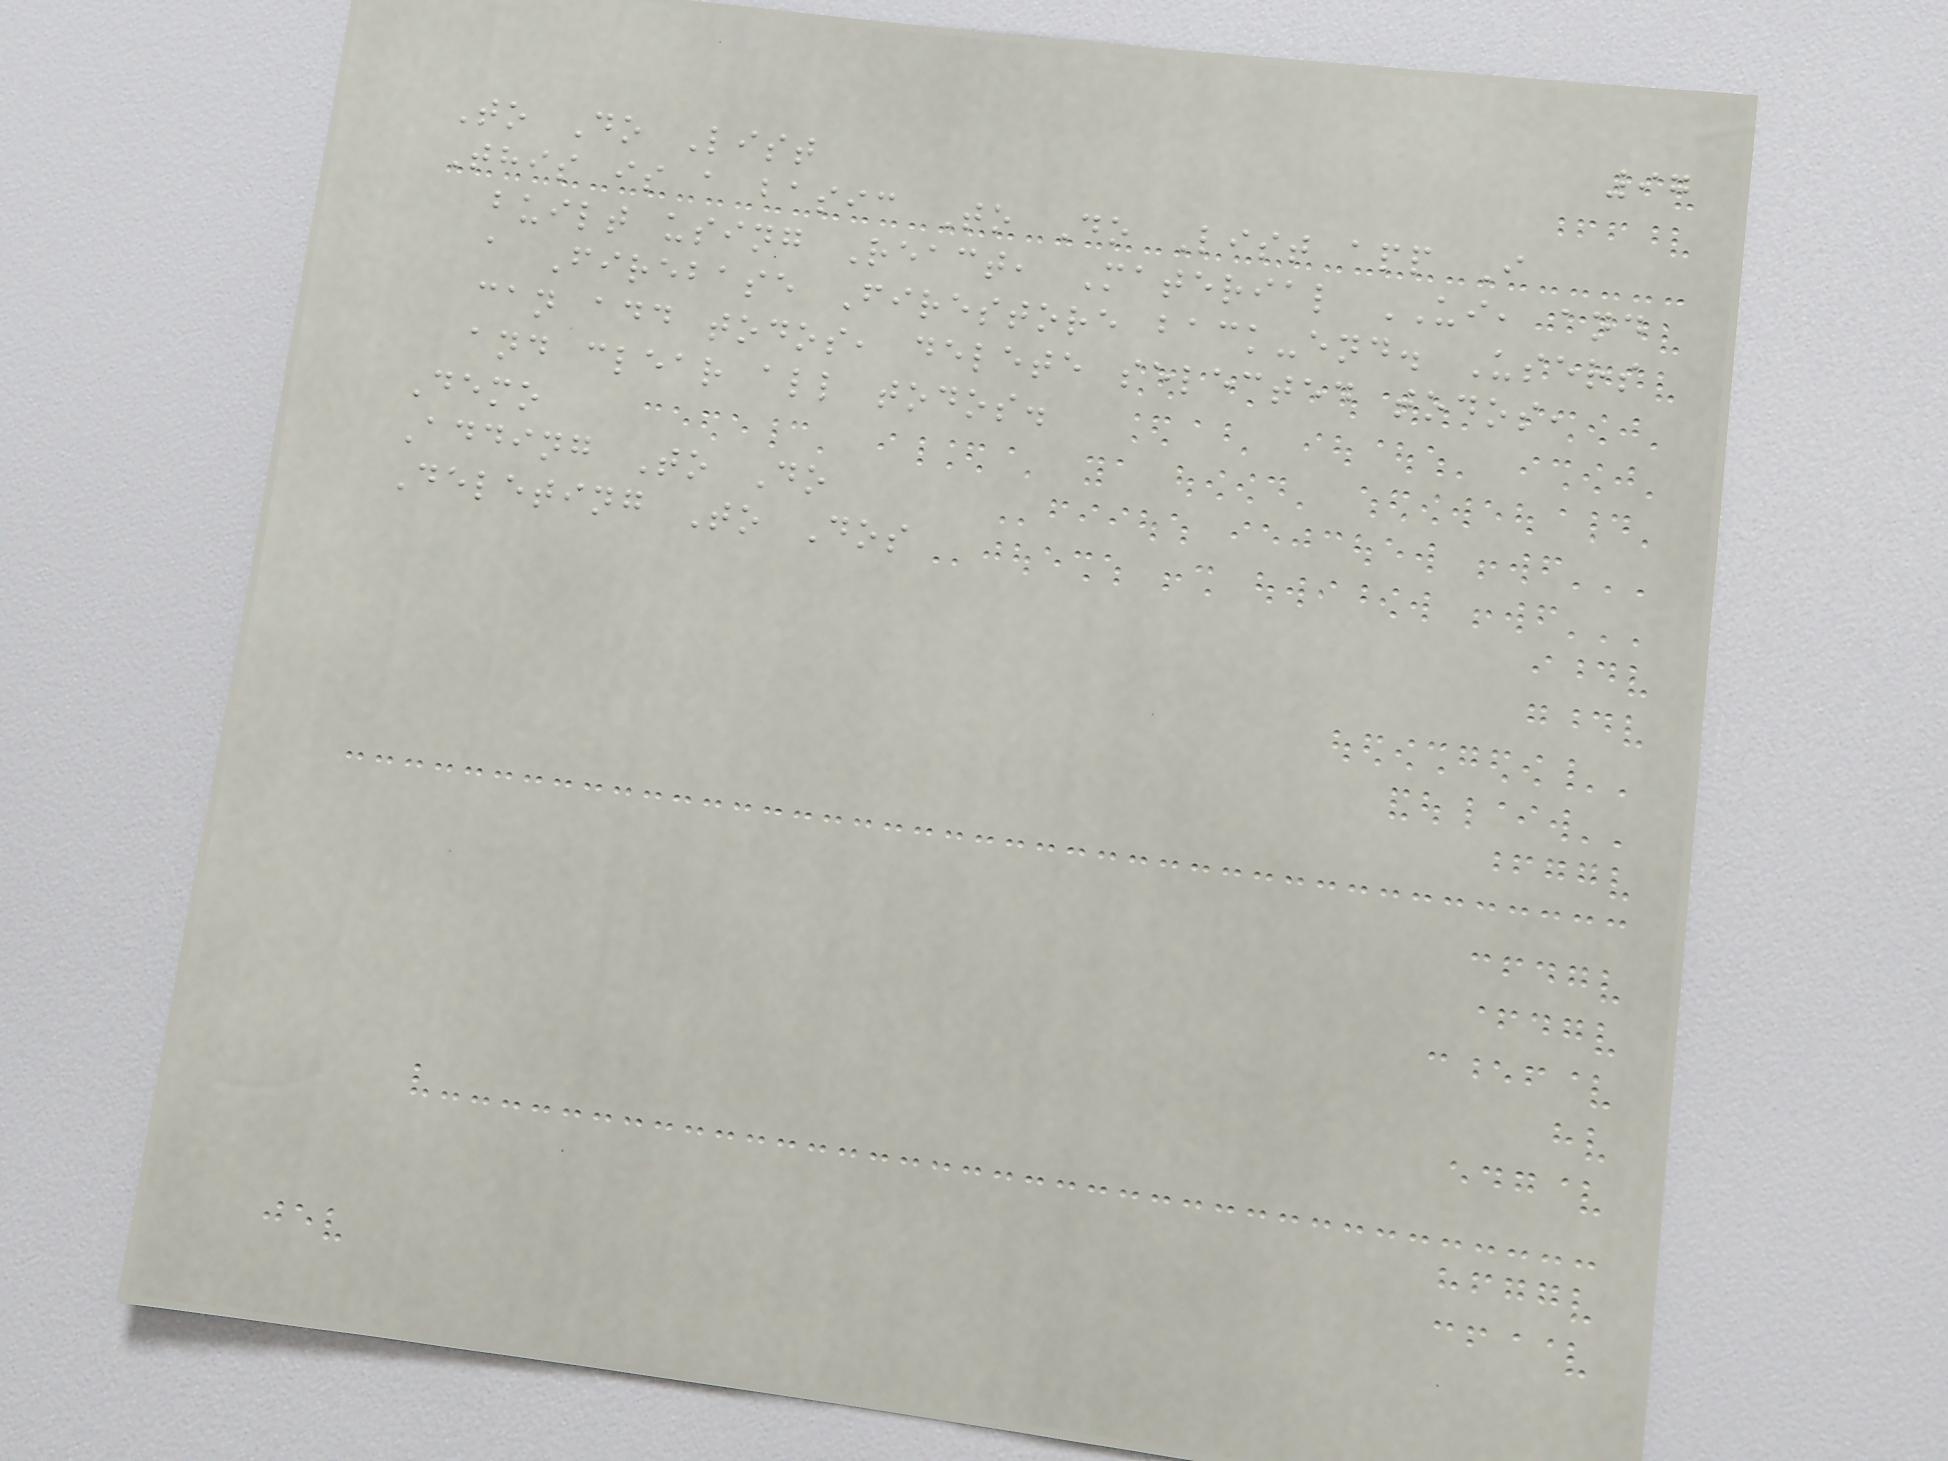97
To Do List
This is a basic To Do List app I
built using React, Material UI, and
a Firebase Firestore back-end. Users
can add todos, delete selected todos,
and clear all todos.
Demo
Adding To Do
Deleting To Dos
